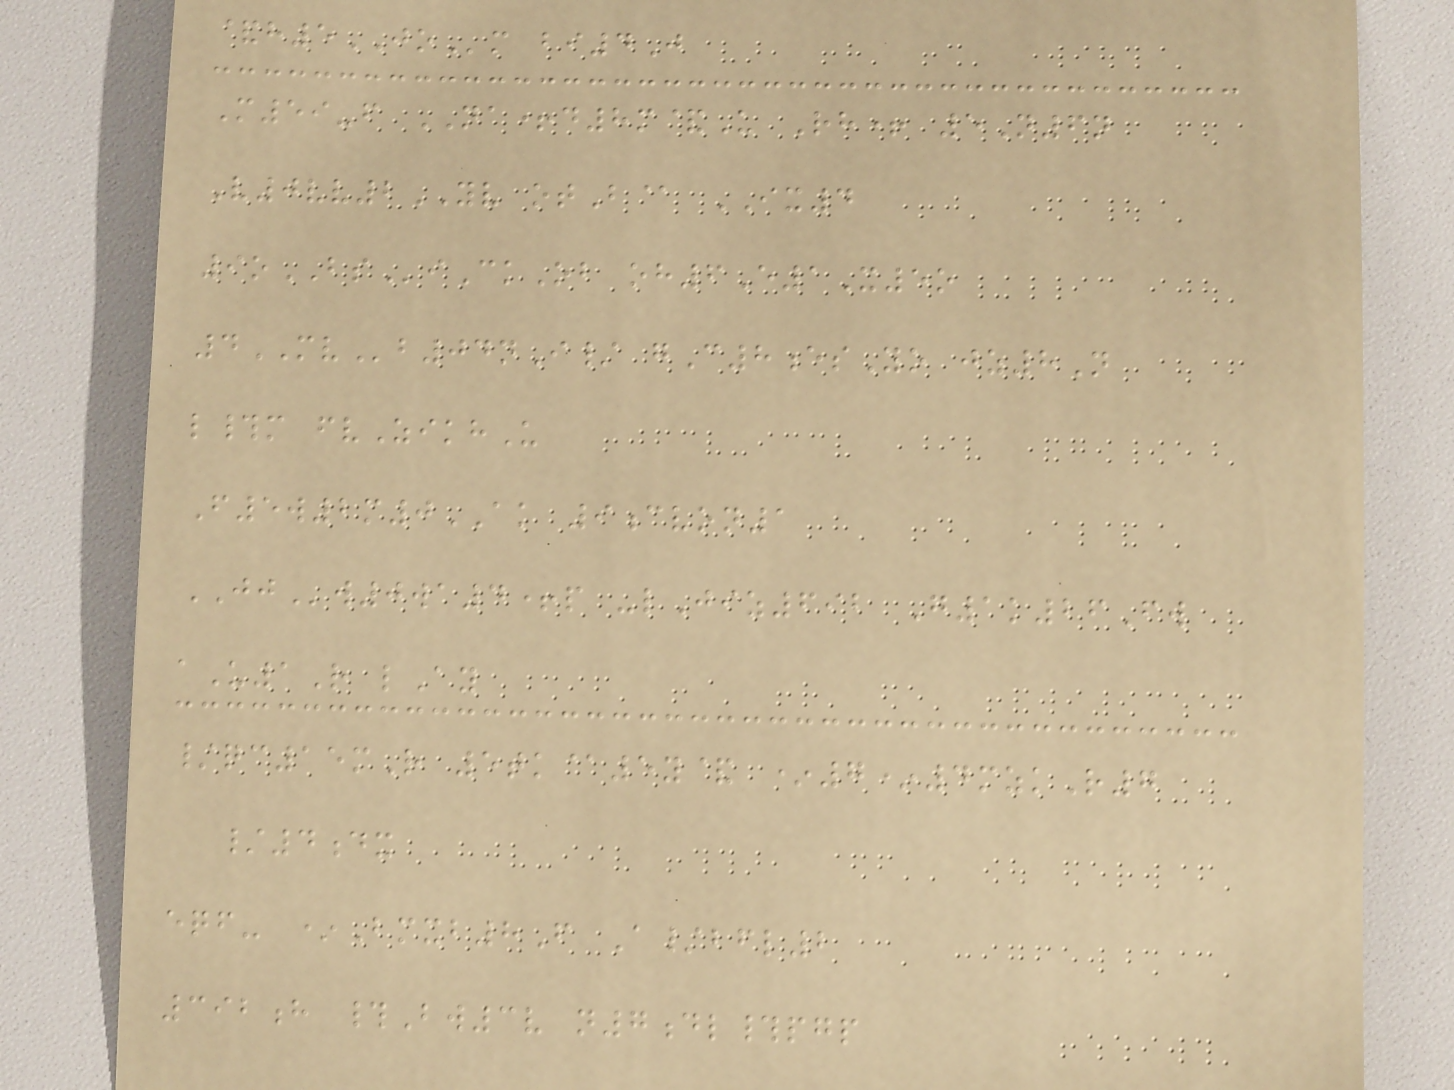&h5JOm bi4J
M59-f NA+d8m&U Rh+ 5N6n
V0vv2YV otB@ IX4
9oBSiCkOb oh6E1X5o
4MVb04nI/ gC8esYo jz8N
l#m fvZikhU
F5w2m0AK 9cvon1
JJw0wa4+p -lJiz692 G1k26Fw
aU1R lAy
/qc15mR 5tk@5y& *7*4mzkR7
/4dx
eqf- *Bmxb8F A/bfl2
392h #Bw3v n7dl#pgp
